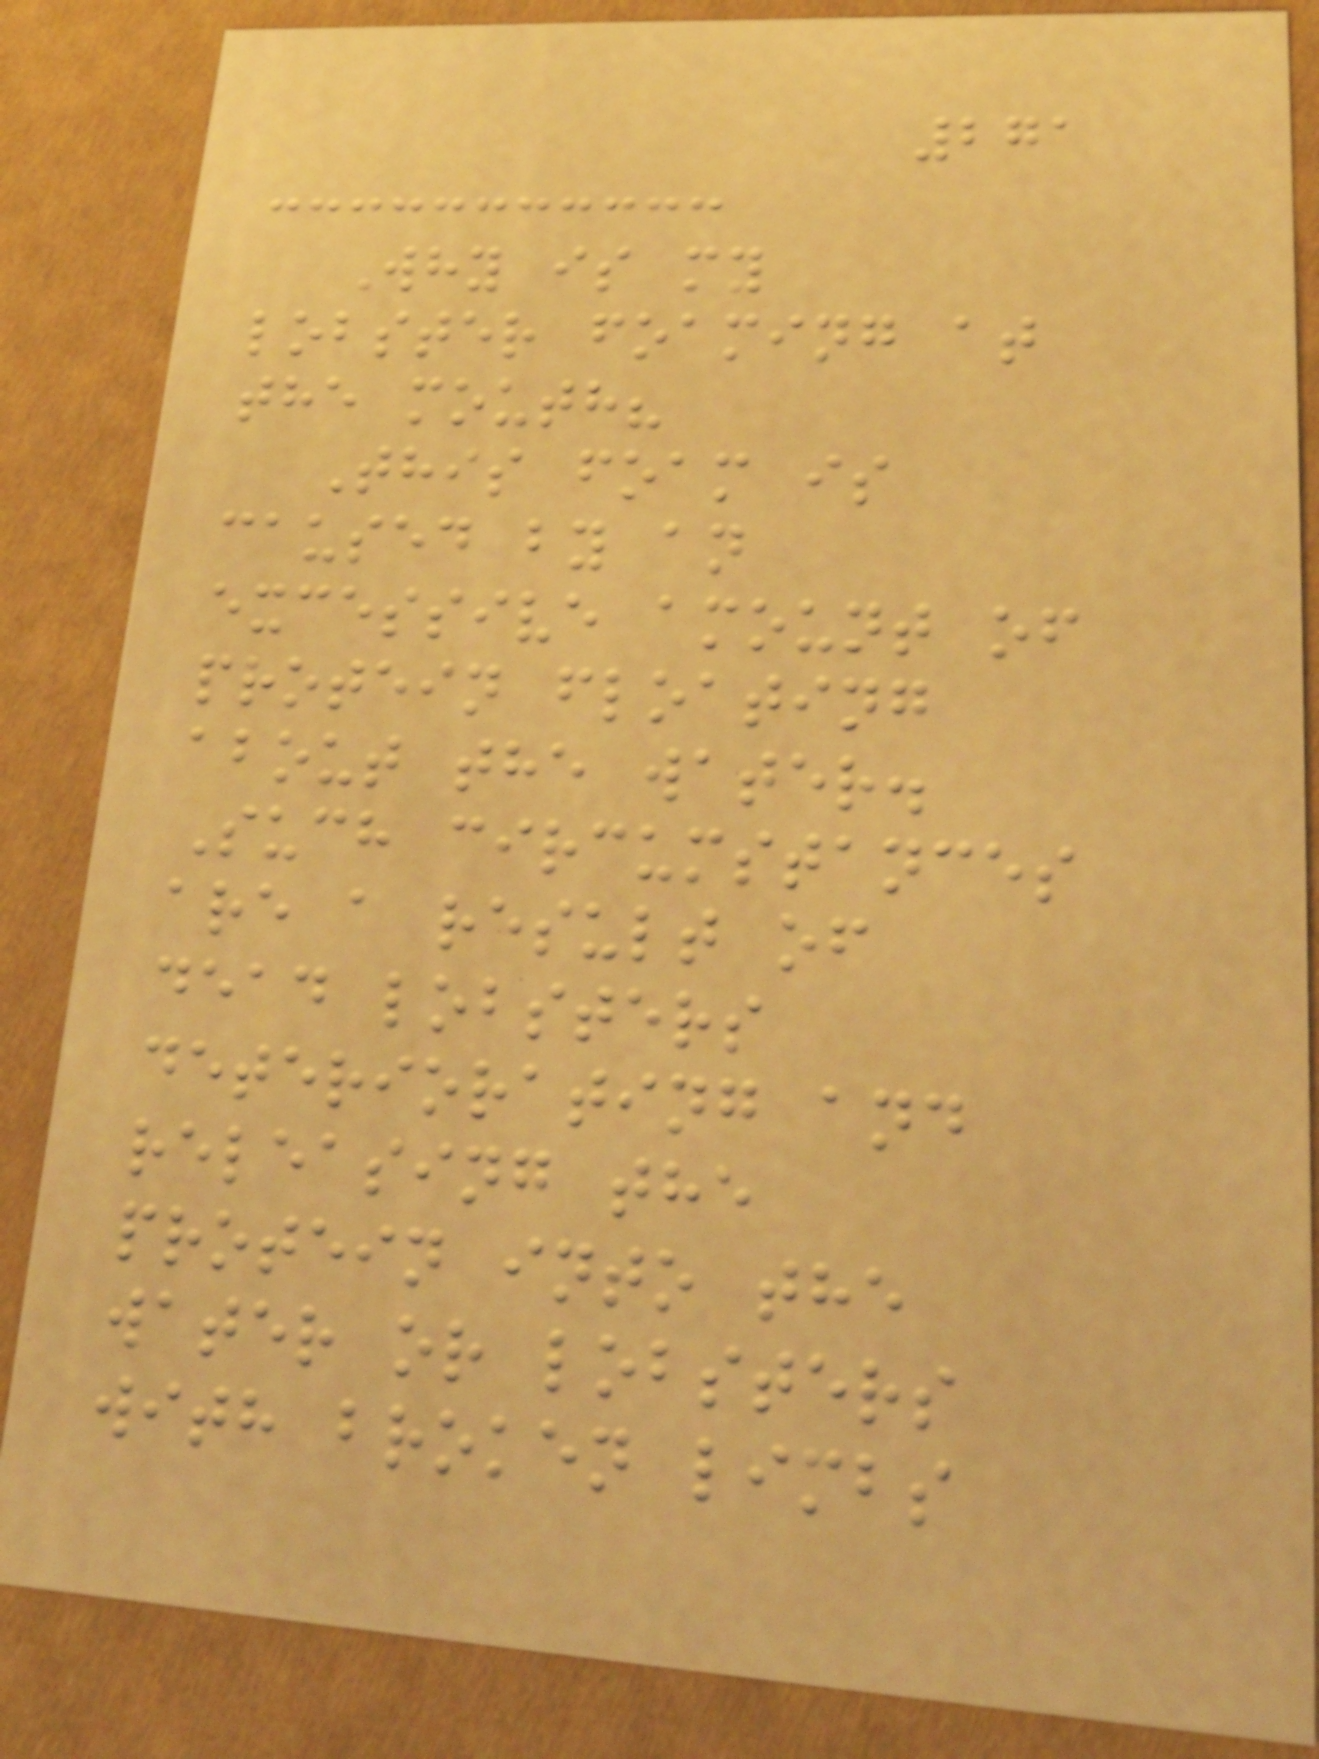271
Why is my
lobster foaming at
the mouth?
This foam is
caused by an
excessive amount of
protein floating
about the water.
Such circumstances
are a result of
dead lobsters
deteriorating and
releasing the
protein into the
water or lobsters
with broken limbs
